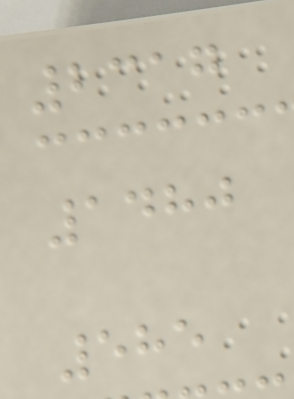2317
1480
585
